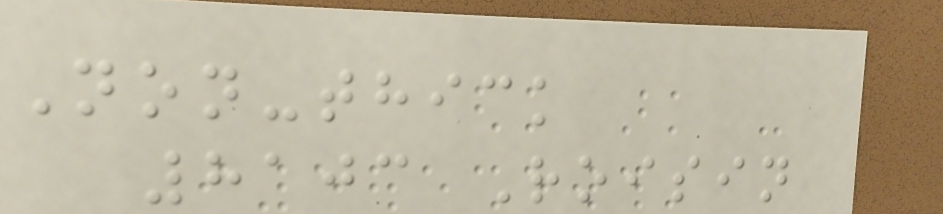Non-thick
8103 Roisin
